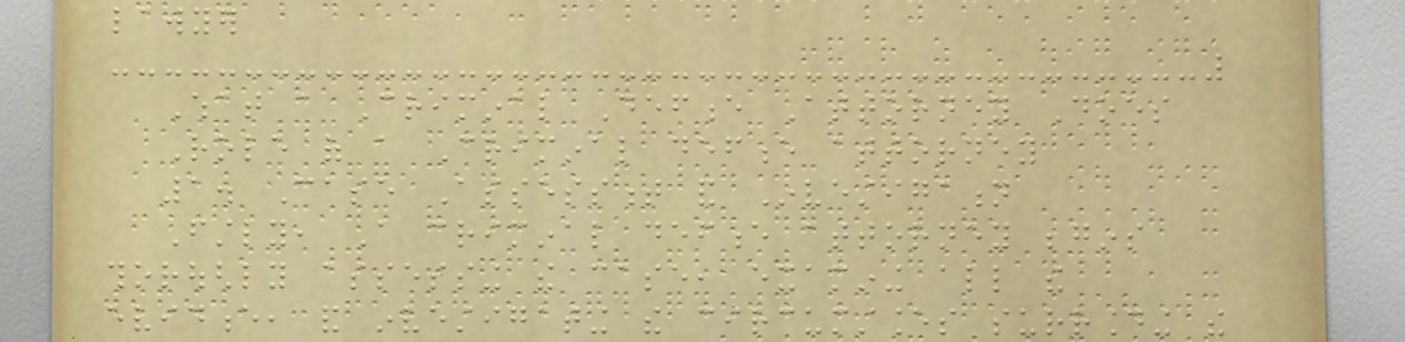lawyer
What a Criminal Defence Attorney Does
Role of a Criminal defence attorney
1. Case Assessment and Investigation
Firstly, A criminal defence attorney begins
thoroughly assessing the case, examining all the
evidence, and investigating the circumstances surrounding the
